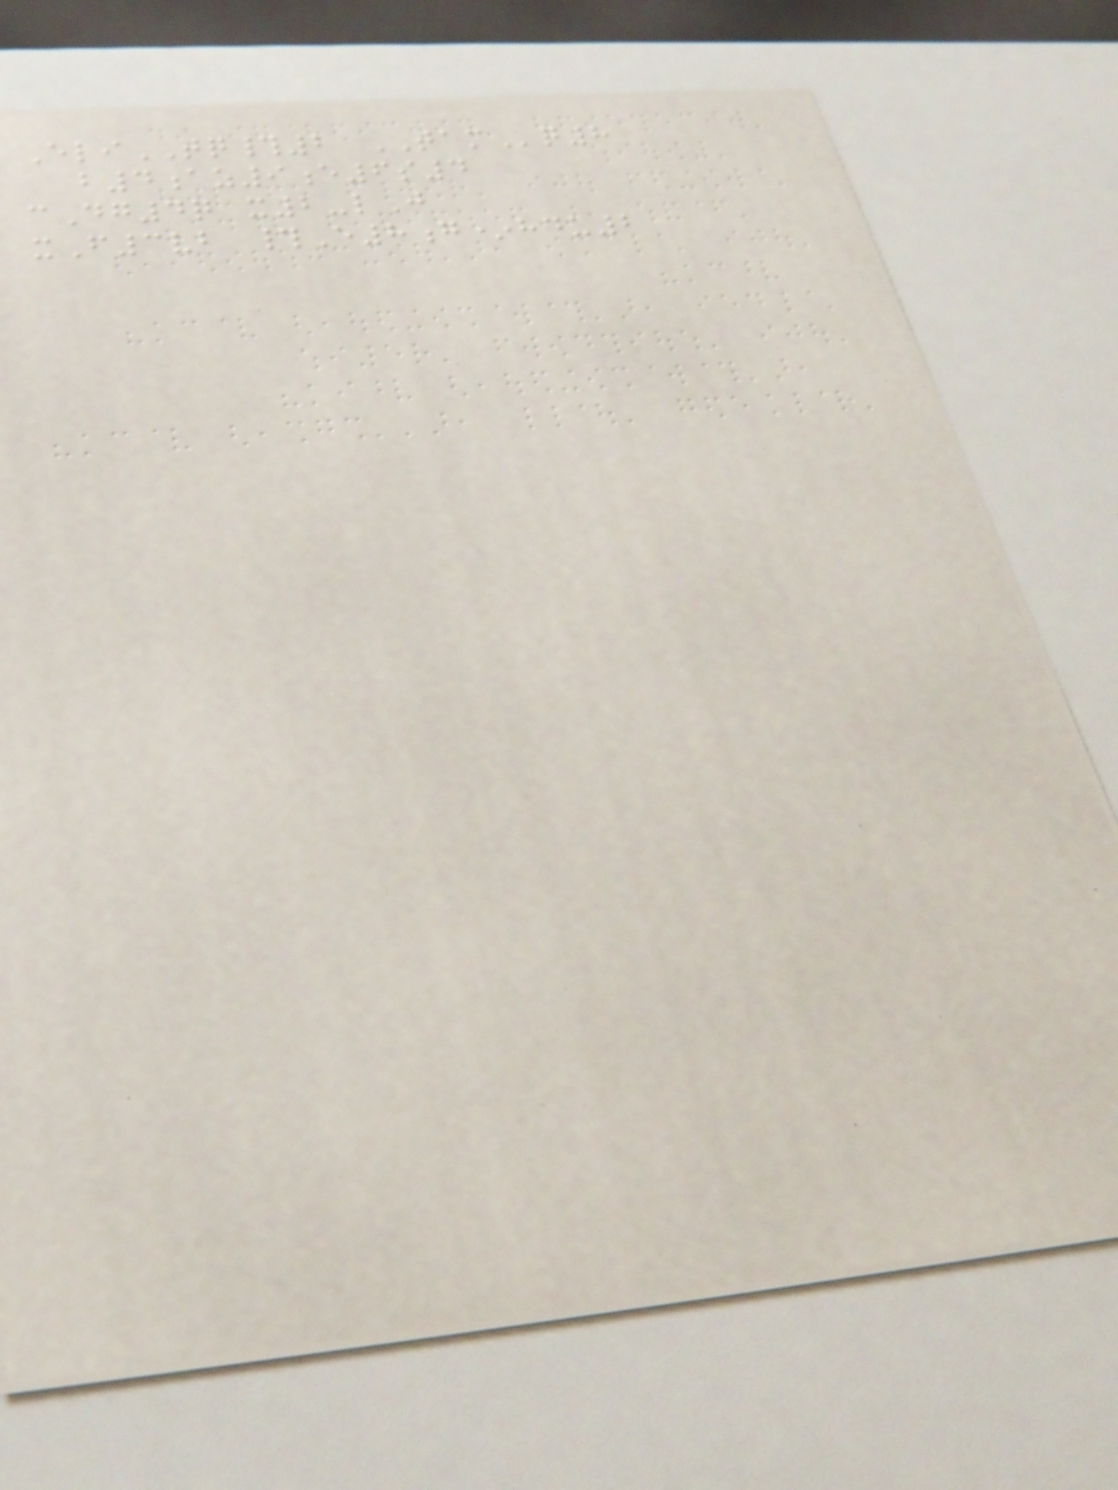EliTQ#2 TAMq8
b4az9e6s4
cDg4q x2-lJ
xF3vb #E8g*hdu2
